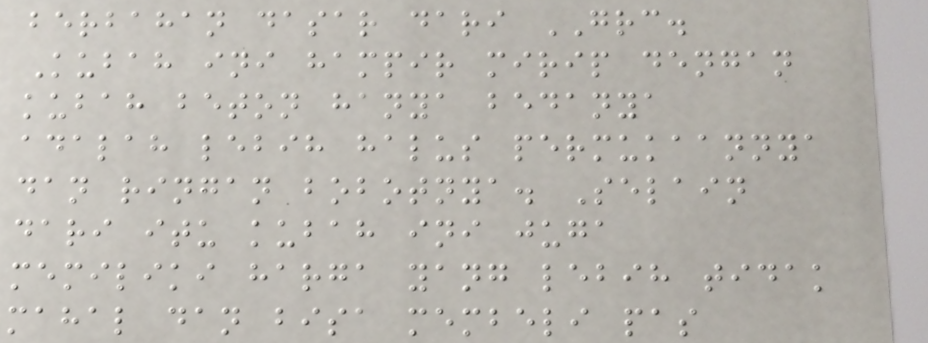berbahan dasar dari GRC.
Kubah ini hampir mirip dengan
kubah beton hanya bedanya
adalah lebih halus permukaannya
dan ringan bobotnya. Selain
dari itu kubah ini juga
memiliki harga yang lebih tidak
mahal dan bisa membeli pas
